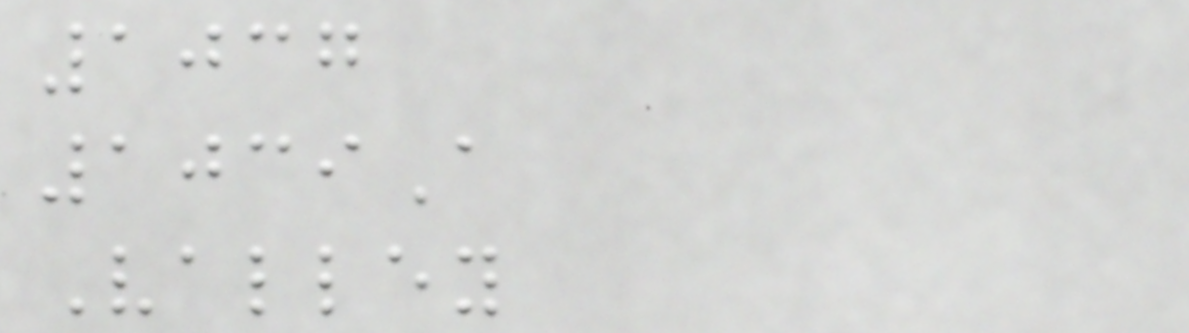1037
1039A
Valley
